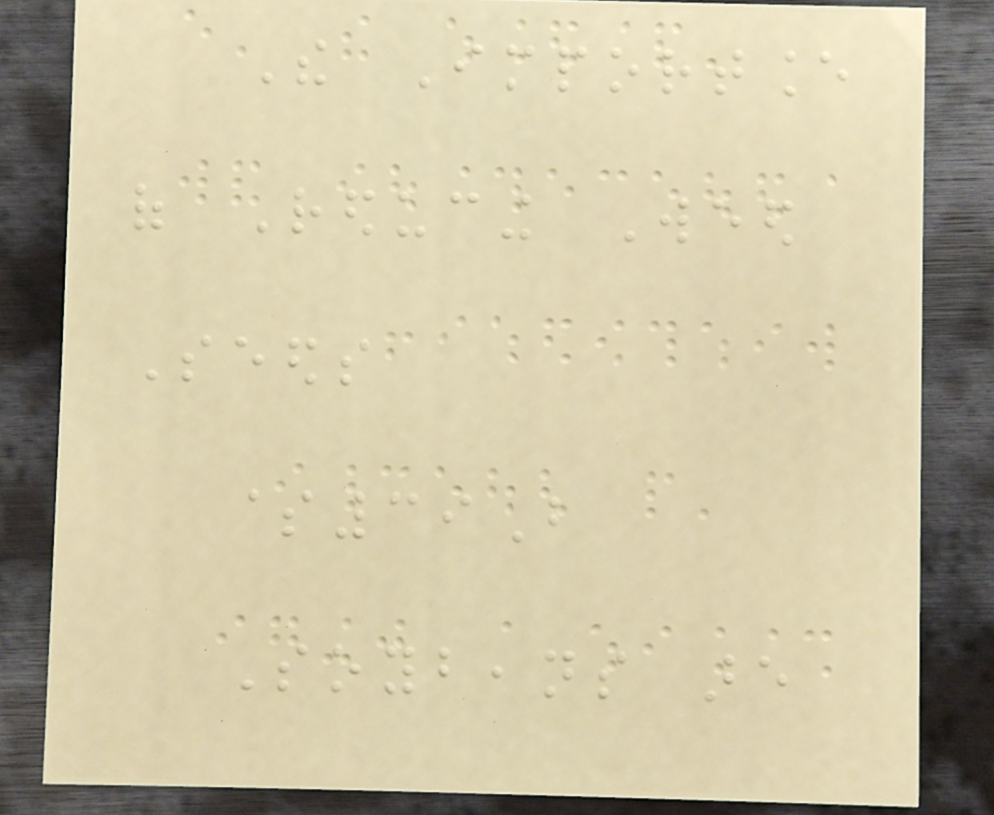The Importance
of Reducing Weed
Seeds
$39B
Soybeans are
